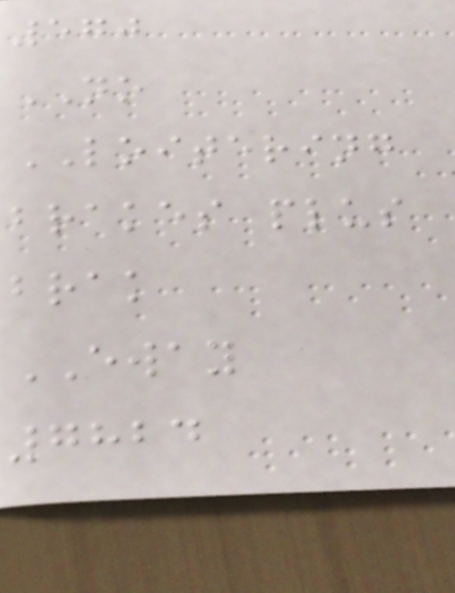570
NO
LOITERING
brakes plus
brak
EWAY
7824
